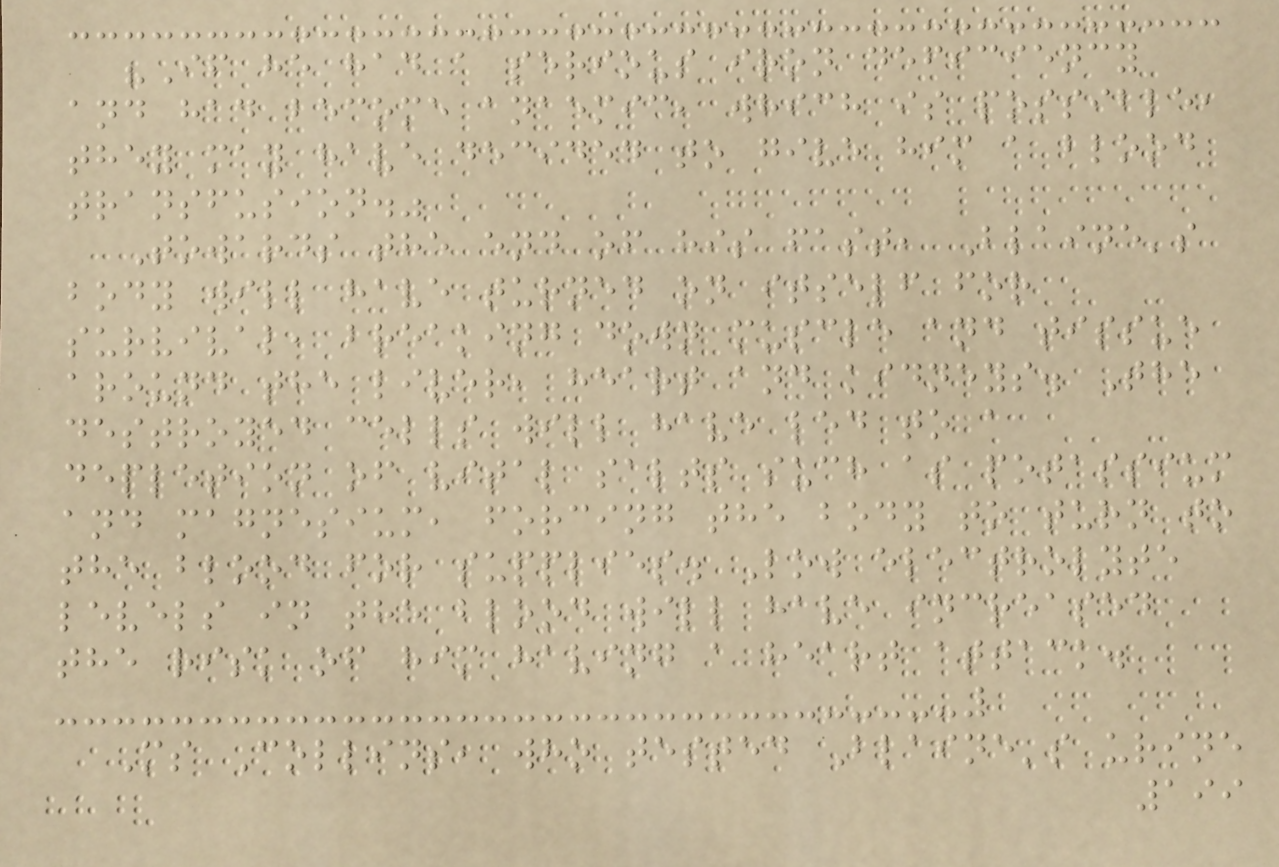"If he had a serious iron deficiency
and had become anaemic, which is possible,
they may have decided to give him a blood
transfusion."
Towards the end of his fast, Blaine's
body will have turned on itself for
survival, breaking down muscle and tissue
around the liver, heart and kidneys. The
destroyed cells will have led to a
depletion of vital salts such as potassium
and magnesium, forcing the body to turn to
the blood for supplies. Low electrolyte
levels in the blood will have increased
the risk of him having a heart attack.
Ms Collins, who tested Blaine's urine
199
